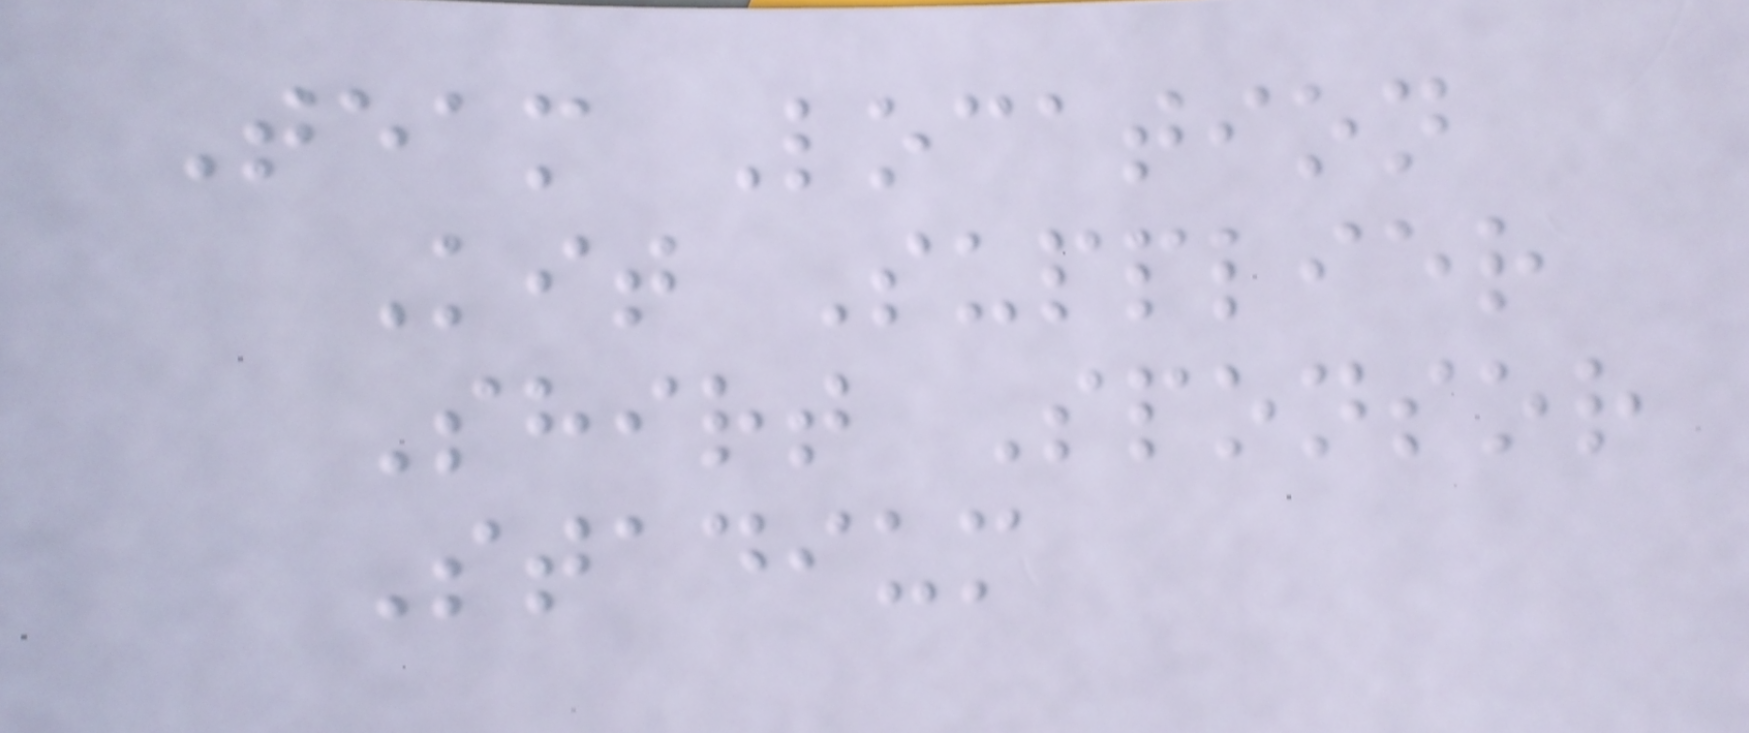Team Location
Kit Supplier
Shirt Sponsor
Stadium
